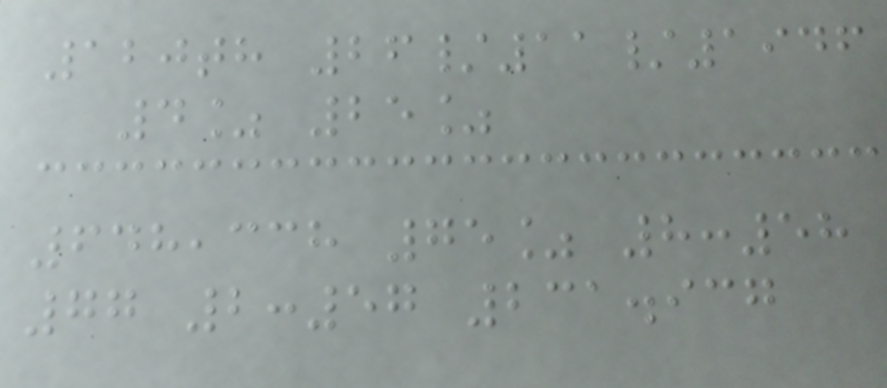120th 26/11/1946
4% 25%
648,338 75% 8:58
77 2:57 231.937
